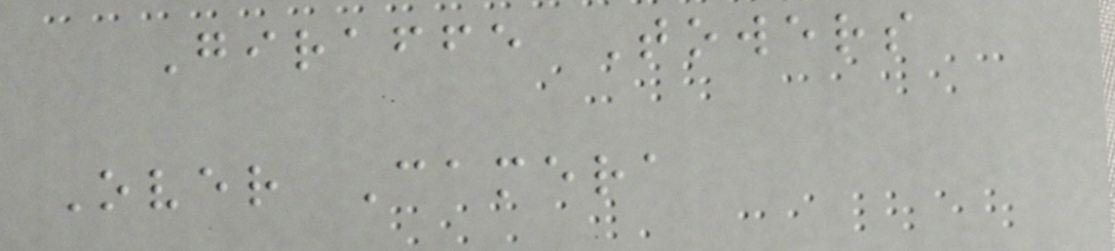Giraffe Towers
Over Camera
